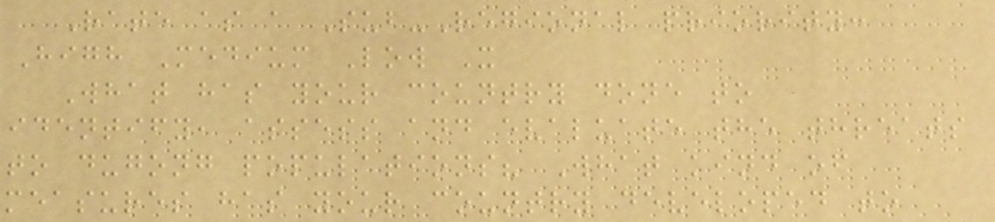Rate as a Sub-Regional priority:
High Medium Low X
What has your country done to
identify, assess and evaluate the threats
to dugong populations? What kind of
measures has your country developed to
